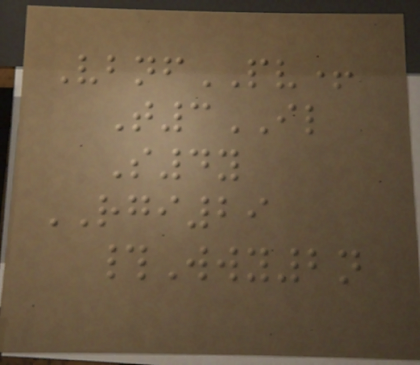VbnfPV+
T3IL
S4y
RGI29
#Wwy2n
